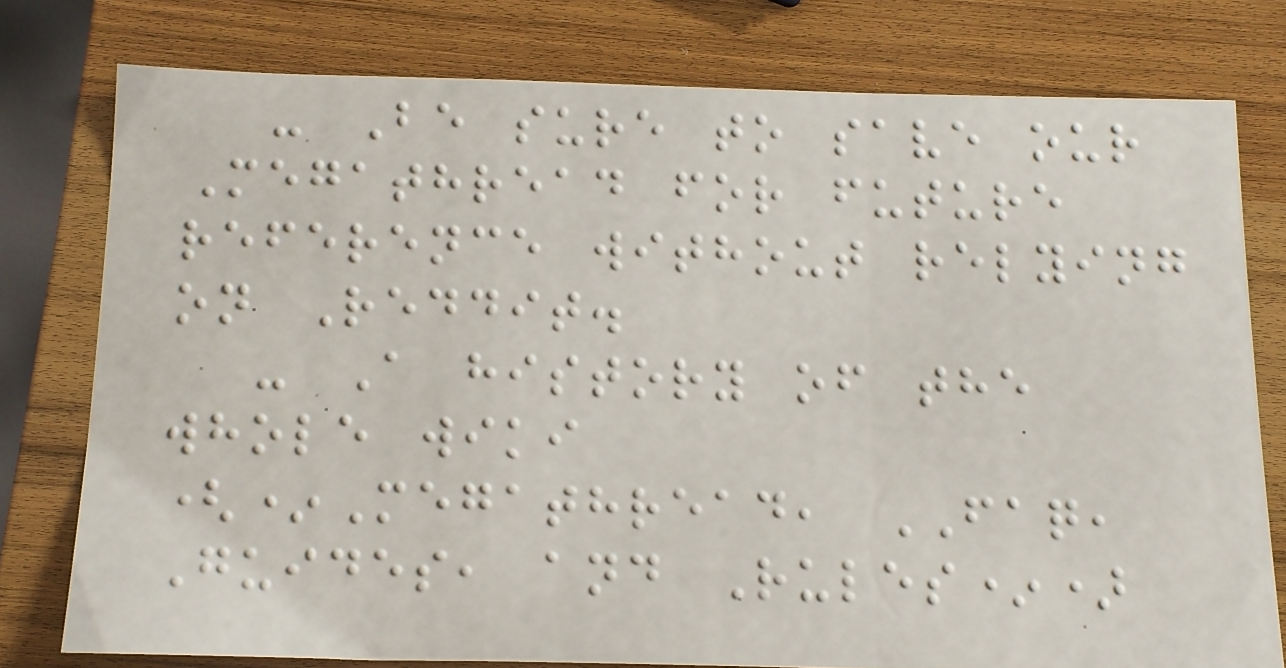- Be sure to save our
Megathread for future
reference without relying
on Reddit.
- A history of the
whole wiki
(*Megathread, FAQ,
Guides, and Rules*)
